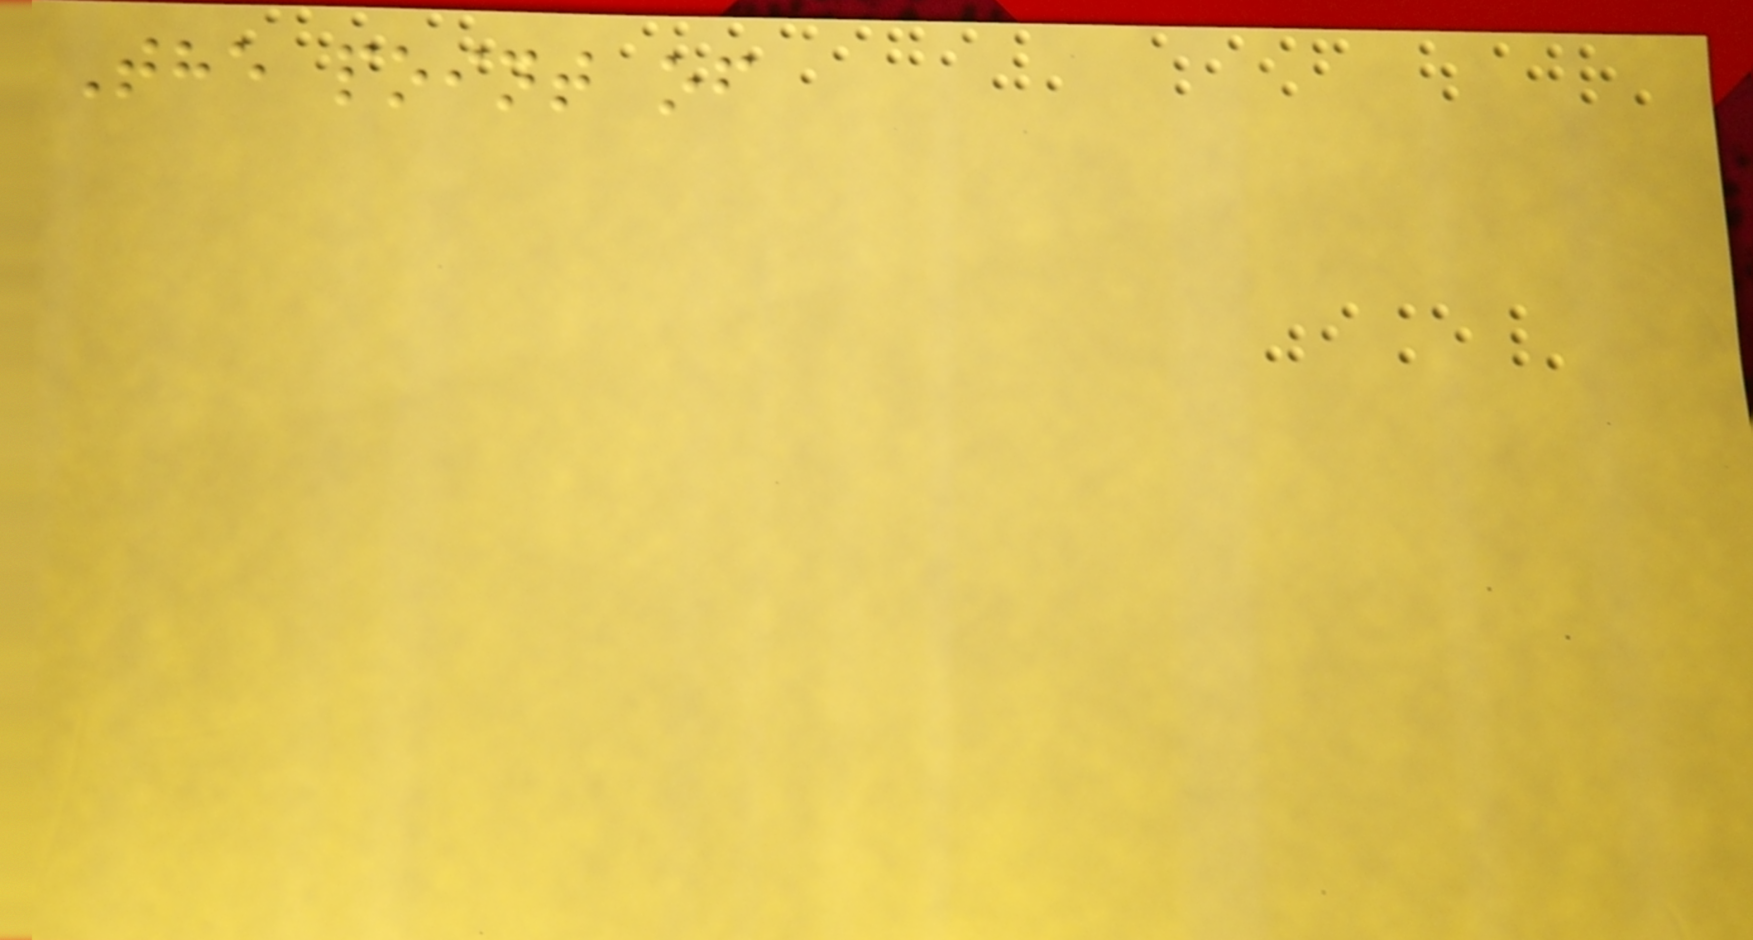The point of
